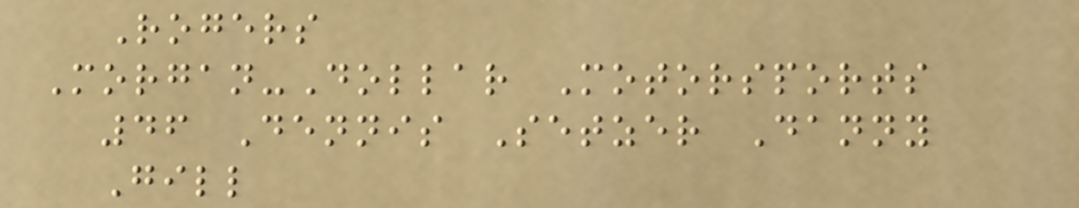Rogers
Morgan-Dollar Motorsports
46 Dennis Setzer Danny
Gill
